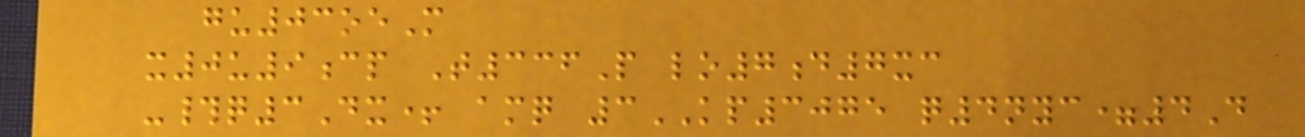gu03oeM
x0u9cp T336P lo7d7xc
-#q3Dx+ amq 3KP3075 q4nyc=4D
